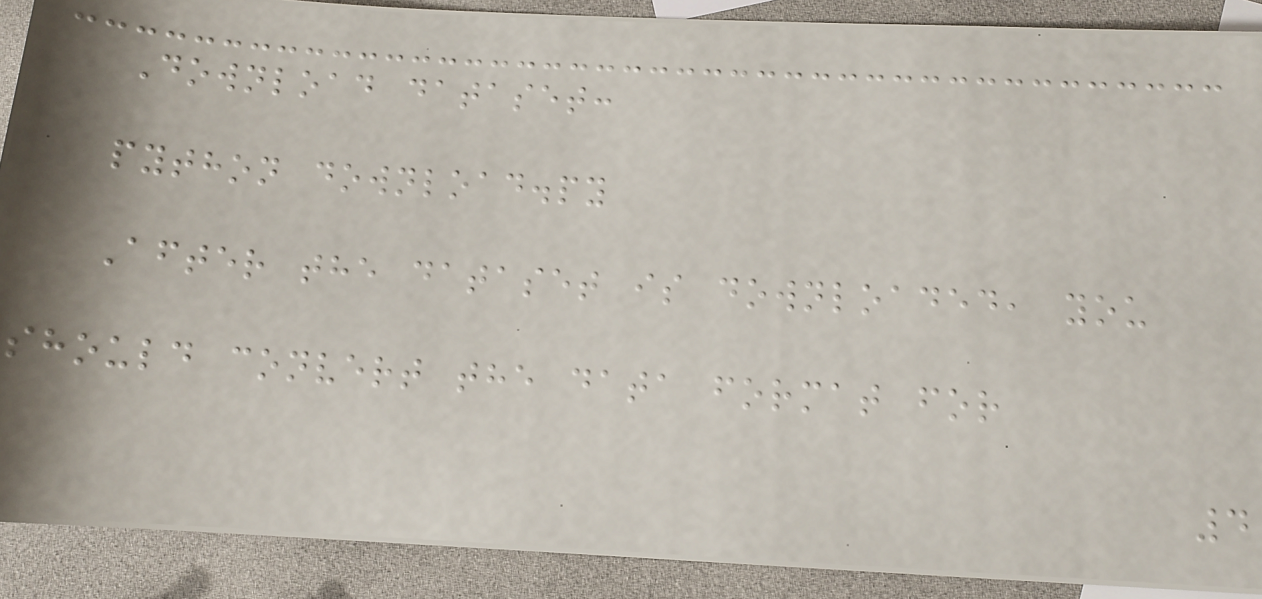Download dataset:
python download.py
After the dataset is downloaded, you
should convert the data format for
4
